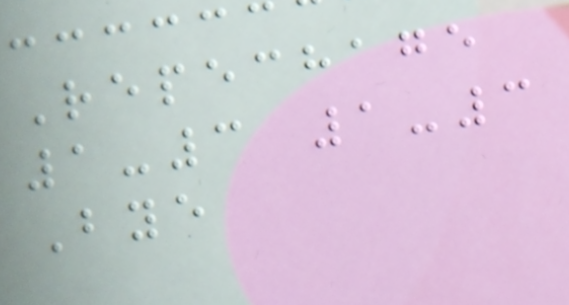Repechage
1-3 1-3
Bye
